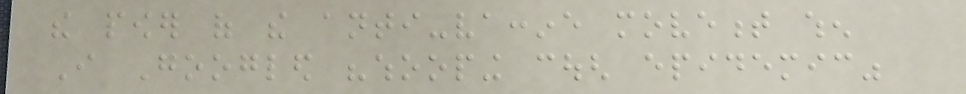the power of the anti-vaccine movement when
I Googled "whooping cough epidemic"
